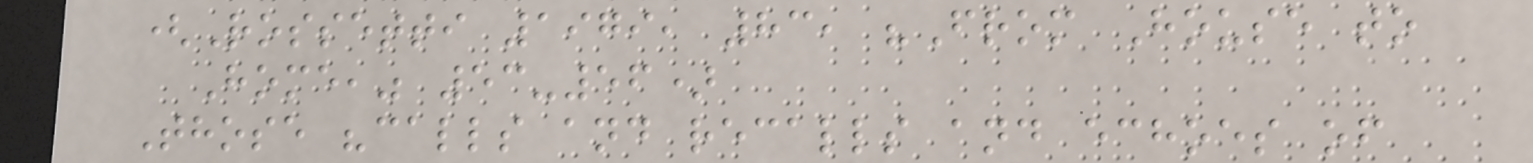(Rossetti 1979, 83, "From House to
Home," 53-56)
Those "calls and recalls and echoes of
